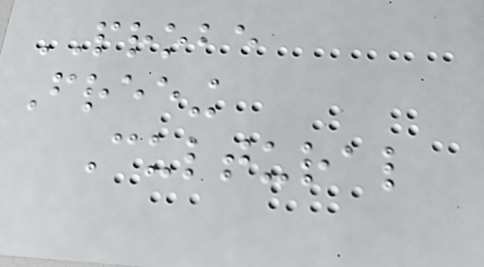PROBE
Freeing
Cultural
